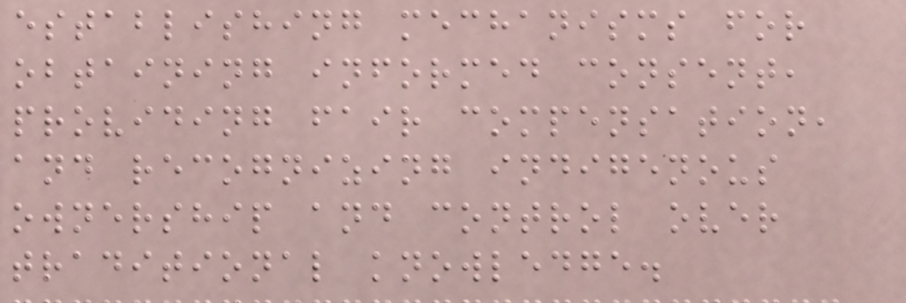establishing mechanisms for
obtaining informed consent,
providing fair compensation,
and recognizing indigenous
ownership and control over
traditional knowledge.
